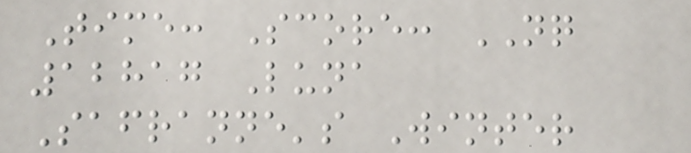Time: Score: NQ
12817 Luna
Safranne's Winter
